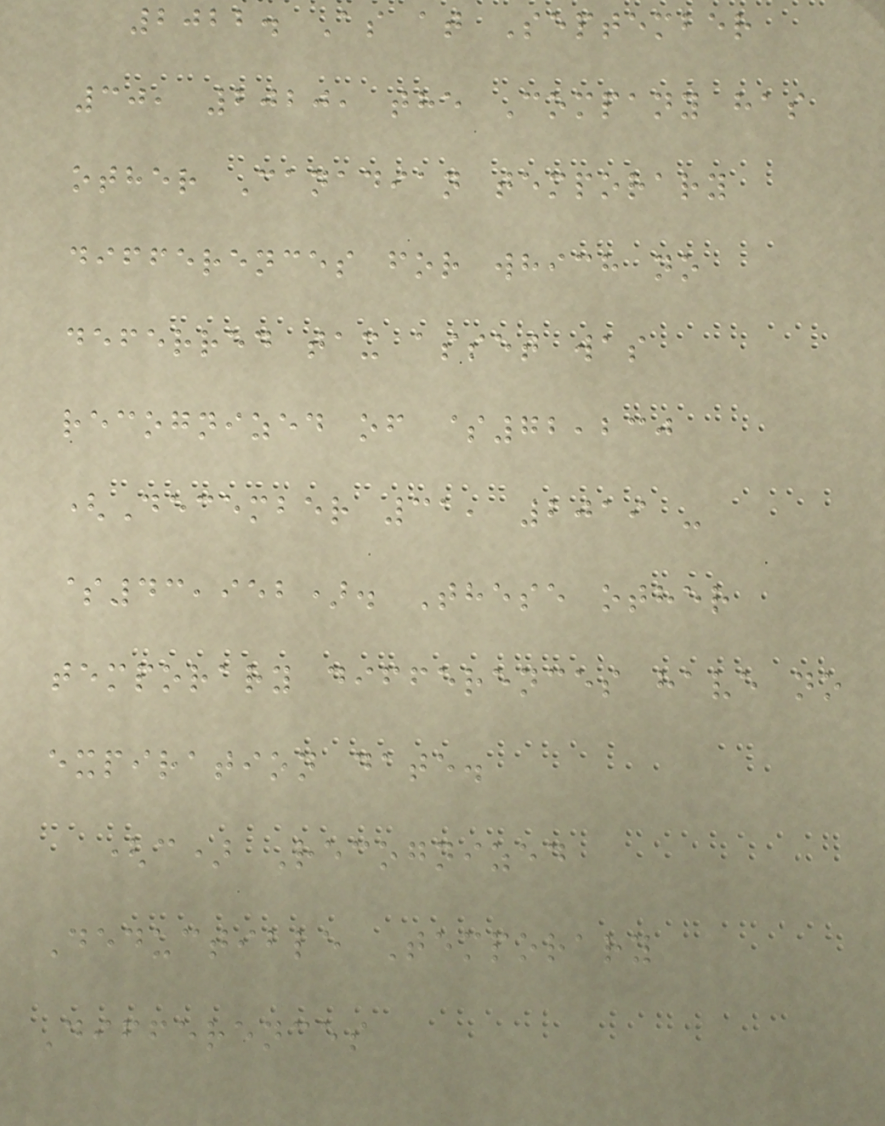2022. As at September
30, 2020, the Company has
other Canadian temporary
differences for which no
deferred tax asset was
recognized of $72,230
(December 31, 2019 -
$43,952). These other
temporary differences have no
expiration date.
(c) Recognized
Deductible Temporary
Differences
